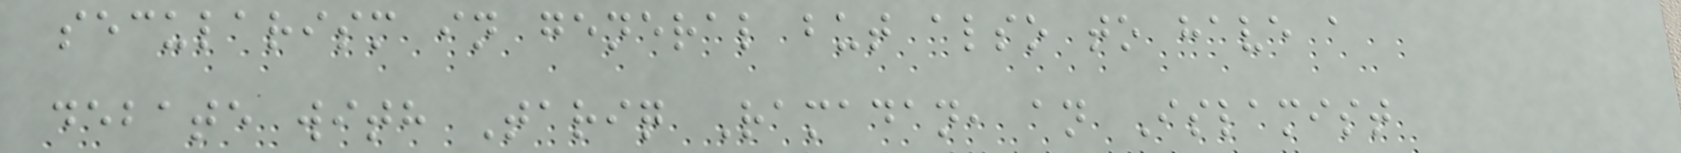secularism in general but also to have a
debate with Tariq Ramadan, an Islamist
